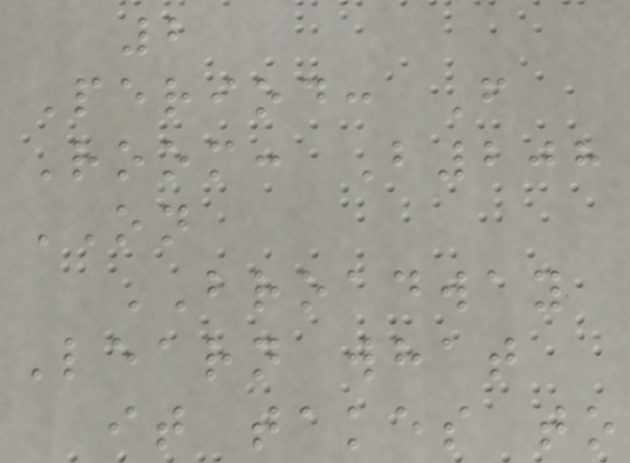2
Period: F
Room: B208
ON
BROADWAY
Learn what
it takes to
